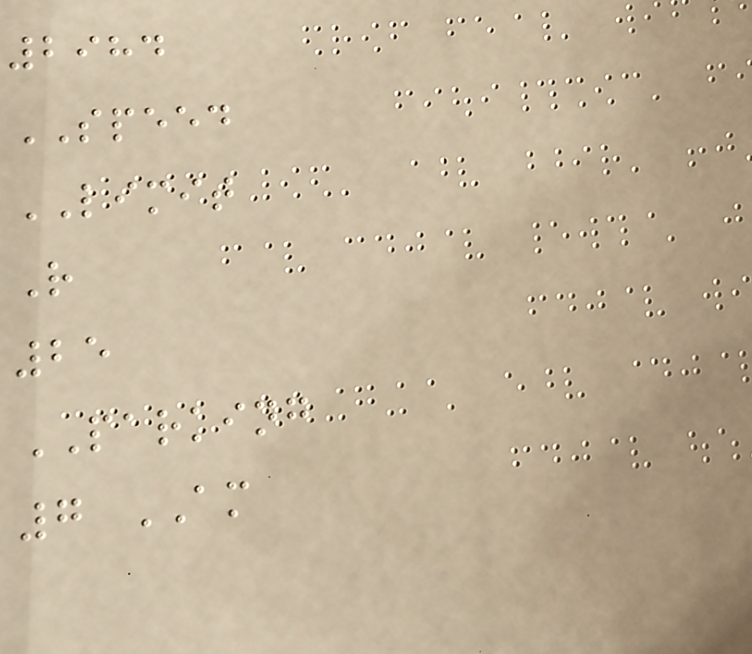2984
SPEED
LIMIT
R
25
PARKING
7 AM
